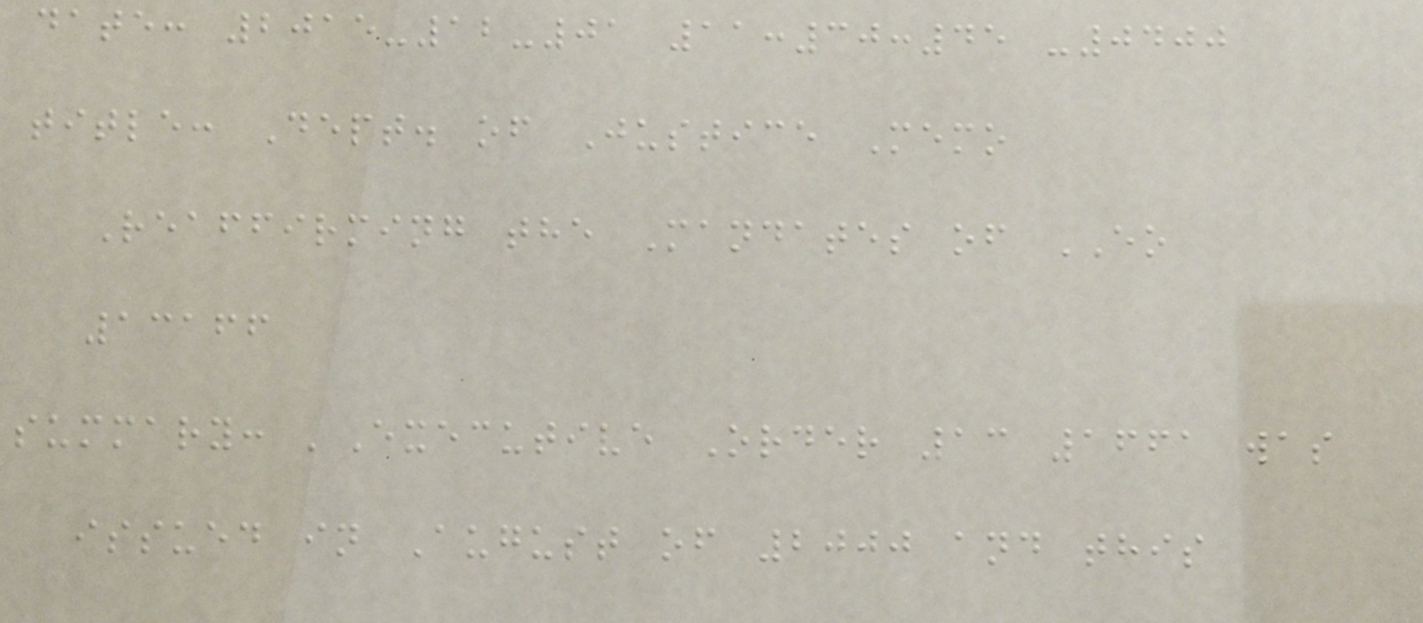date: 2015-12-01 11:30:45 -0400
title: Dept. of Justice Memo
Reaffirming the Mandates of EO
13166
summary: 'Executive Order 13 1661 was
issued in August of 2000 and this
